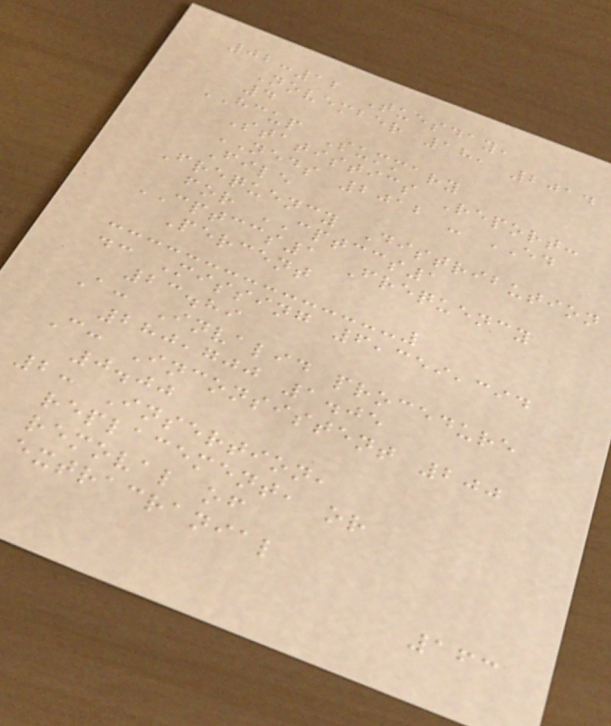02:12 Tuesday,
November 18, 2014
4
HCUP Summary
Statistics Report:
NEDS 2012 - ED
File
Frequency Distribution
for CPTCCS1
CPTCCS1 Frequency
Percent
.: Missing 6,359,394
23.89
A: Invalid procedure
280,700 1.05
C: Inconsistent 200
0.00
2: Insertion,
replacement, or
removal of
extracranial
163
